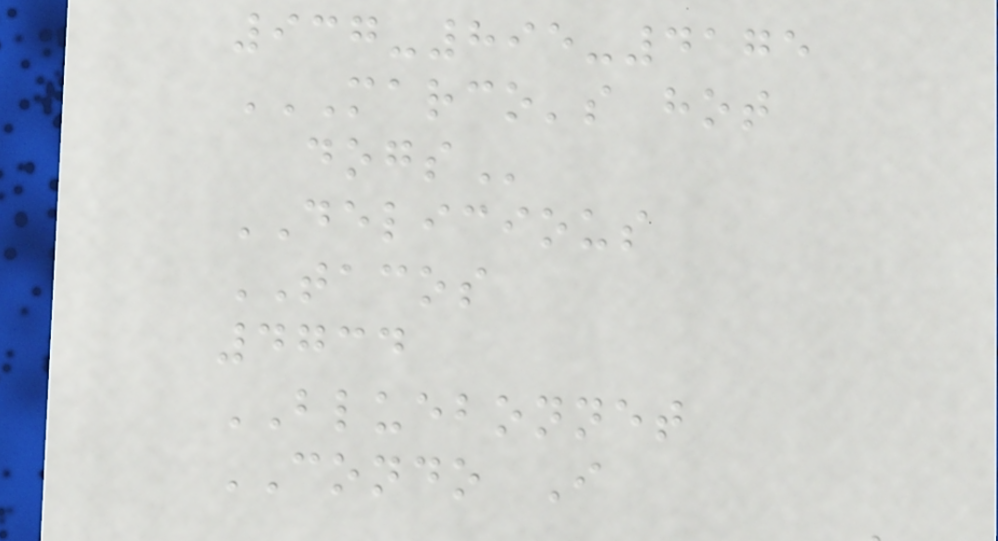937-895-4175
MARCO'S HOT
DOGS
DELICIOUS
TACOS
4734
BLUEBONNET
CONDO I
